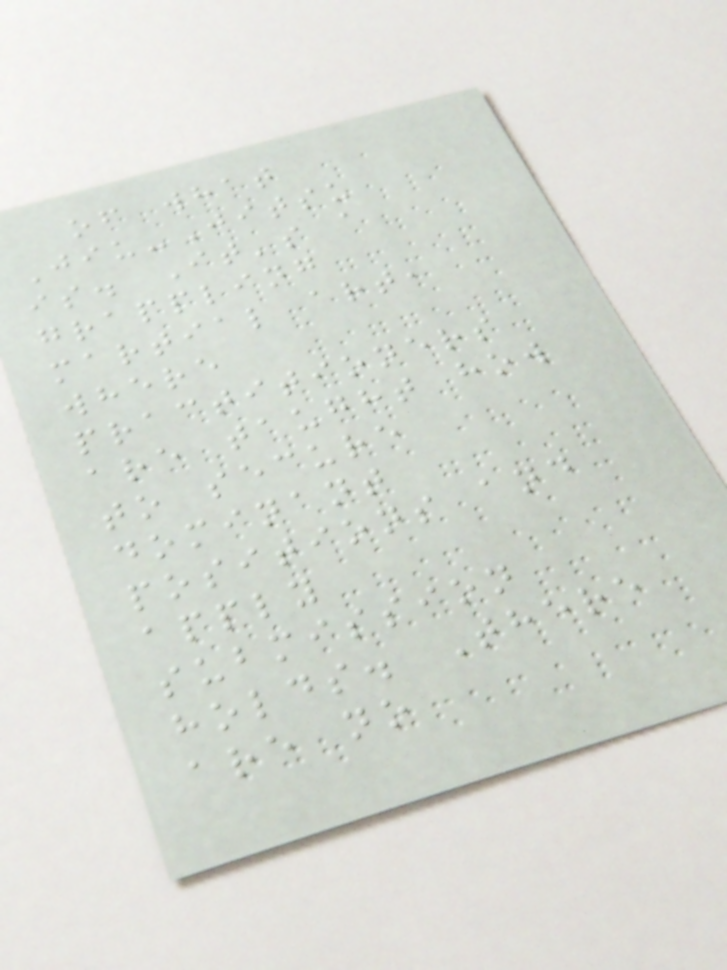of what
Jiu-Jitsu
is. It's a
grappling
martial art,
where
practitioners
are taught how
to secure
dominant
positions and
apply
submission
holds. There
are no
